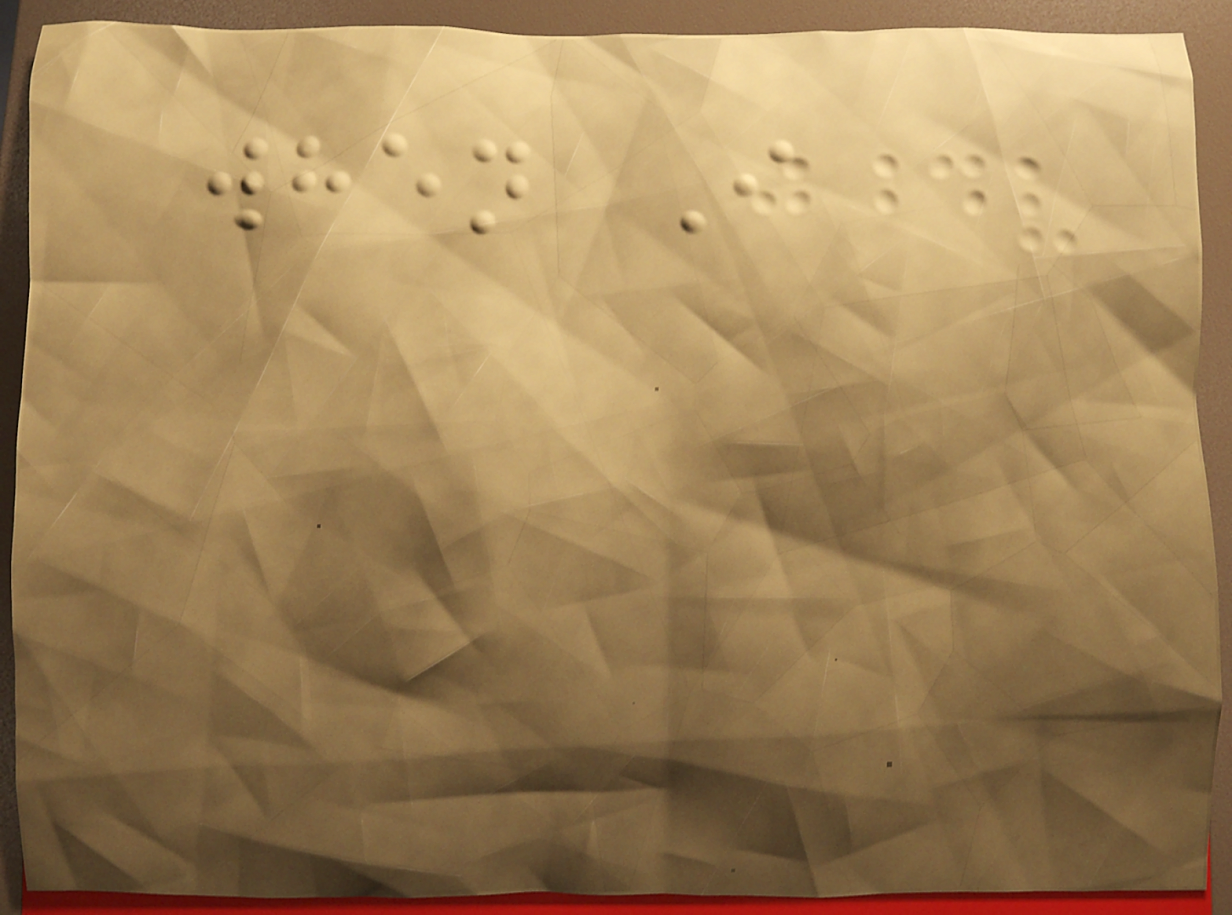when I
